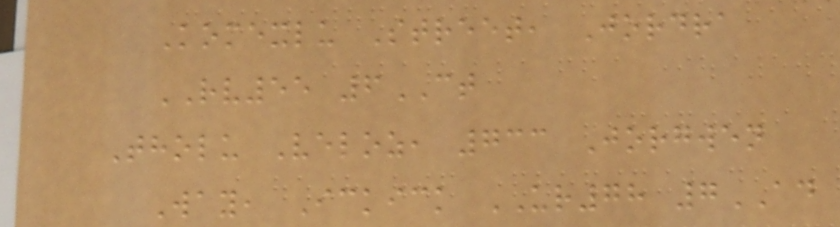Komexlu Street, Jordra
RV55 6CT
Tholu Veloz, 733 Jorgwen
Way, Ickick UR78 7AD
